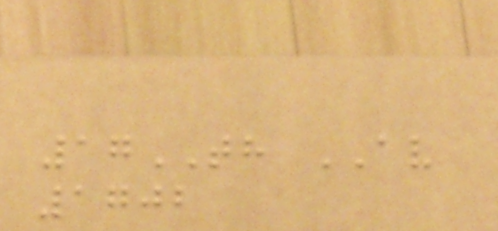17TH AV
1702
